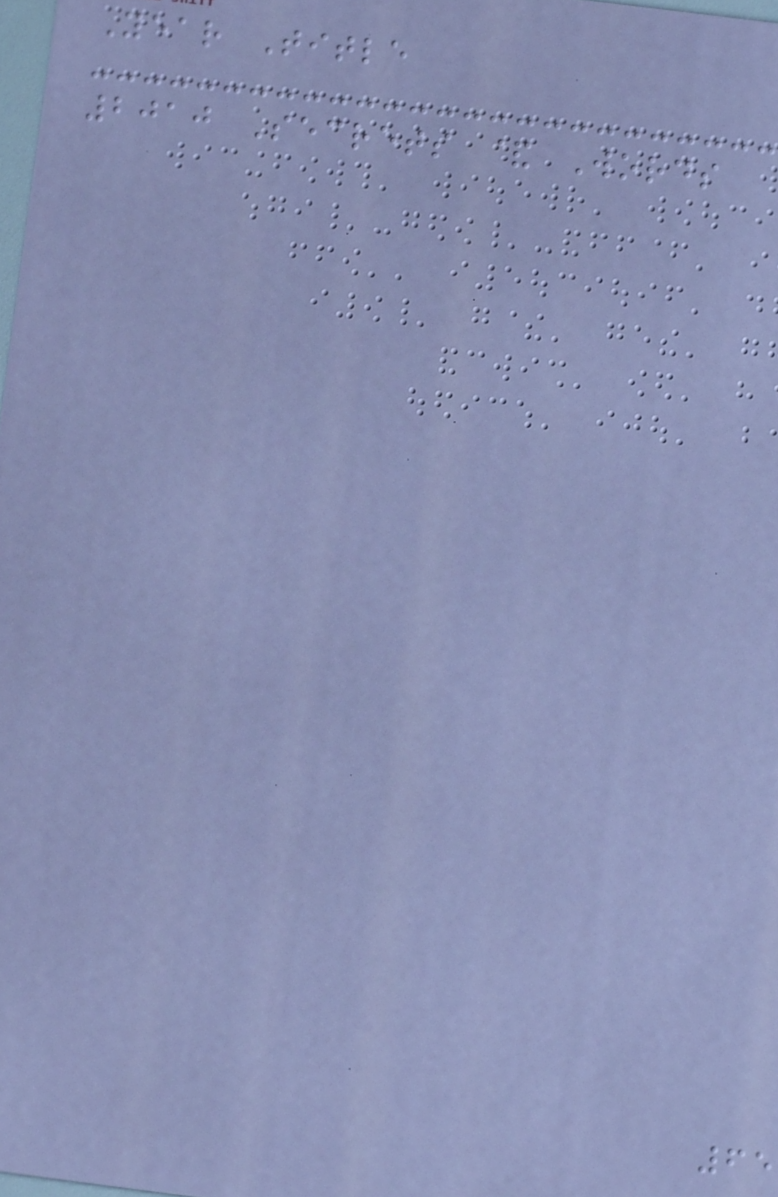Year Title
2010 Secrets & Words
65
